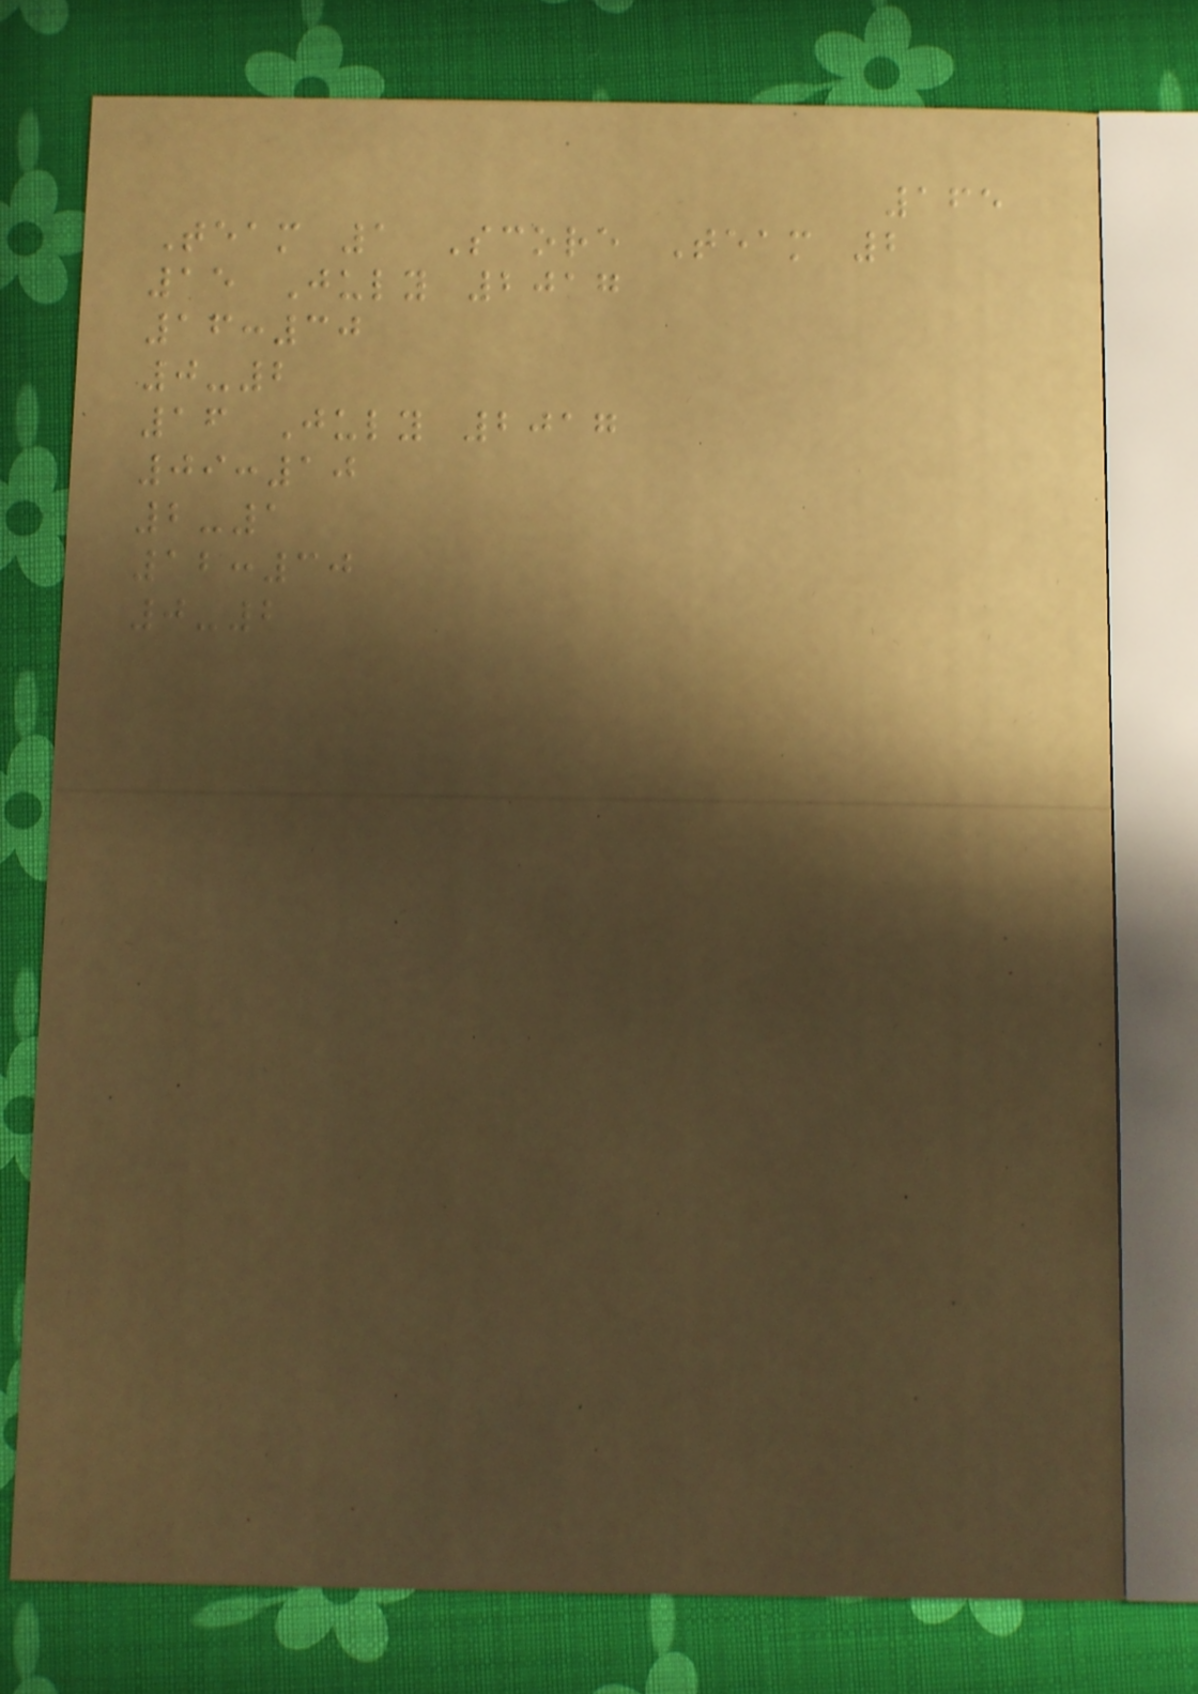165
Team 1 Score Team 2
15 July 2017
16:30
0-2
16 July 2017
09:10
2-1
12:30
0-2
